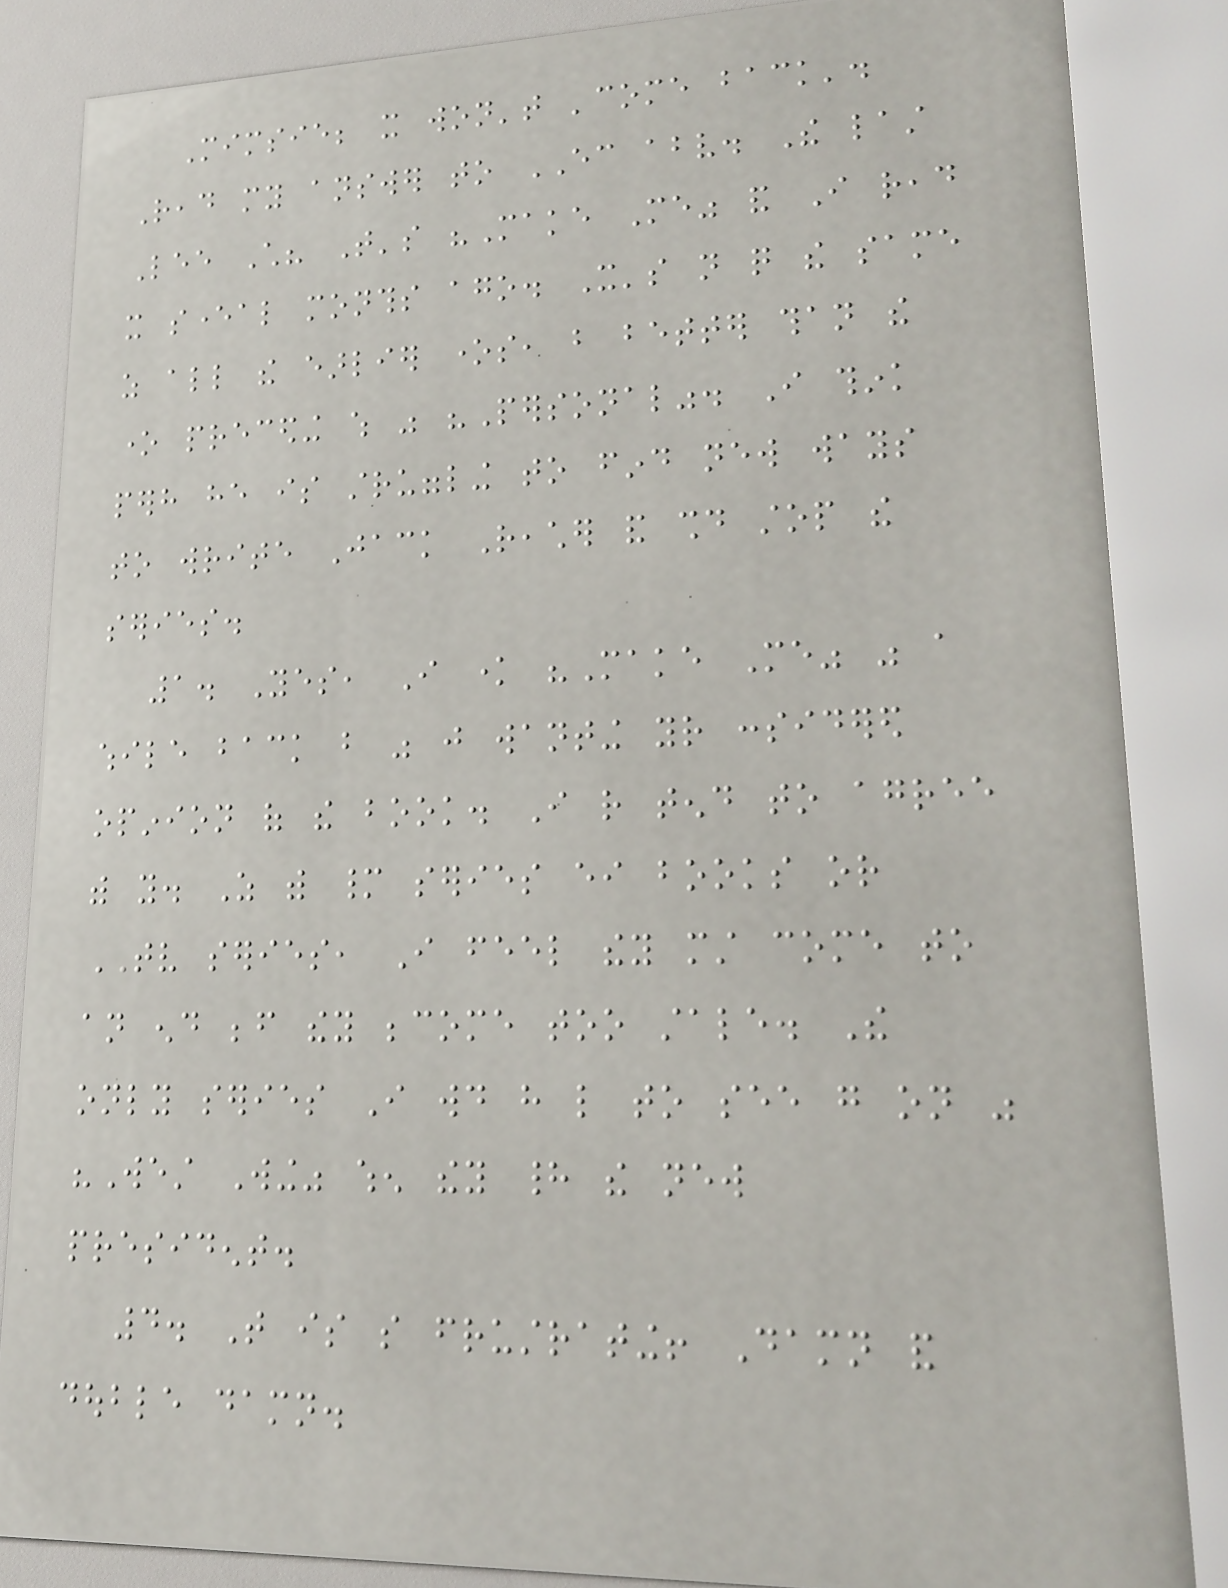Mimsie; it won't 'come back'.
Read my answer to EC above. The last
Lee Child? That's "Make Me" and I read
it several months ago. It's not quite the same
as all the earlier ones, but better than the
one preceding which was "Personal". I think
perhaps he is struggling to find new ways
to write Jack Reacher and should stop the
series.
1. Yes, I know "Make Me" was a
while back but was just wanting your considered
opinion of the book. I rather tend to agree
with you. As with many series either books or
TV series, I feel they must come to
an end before they become too stale. The
only series I would have like to see go on was
"West Wing" when they had the new
president.
4. That is so frustrating! Damn and
double damn.
